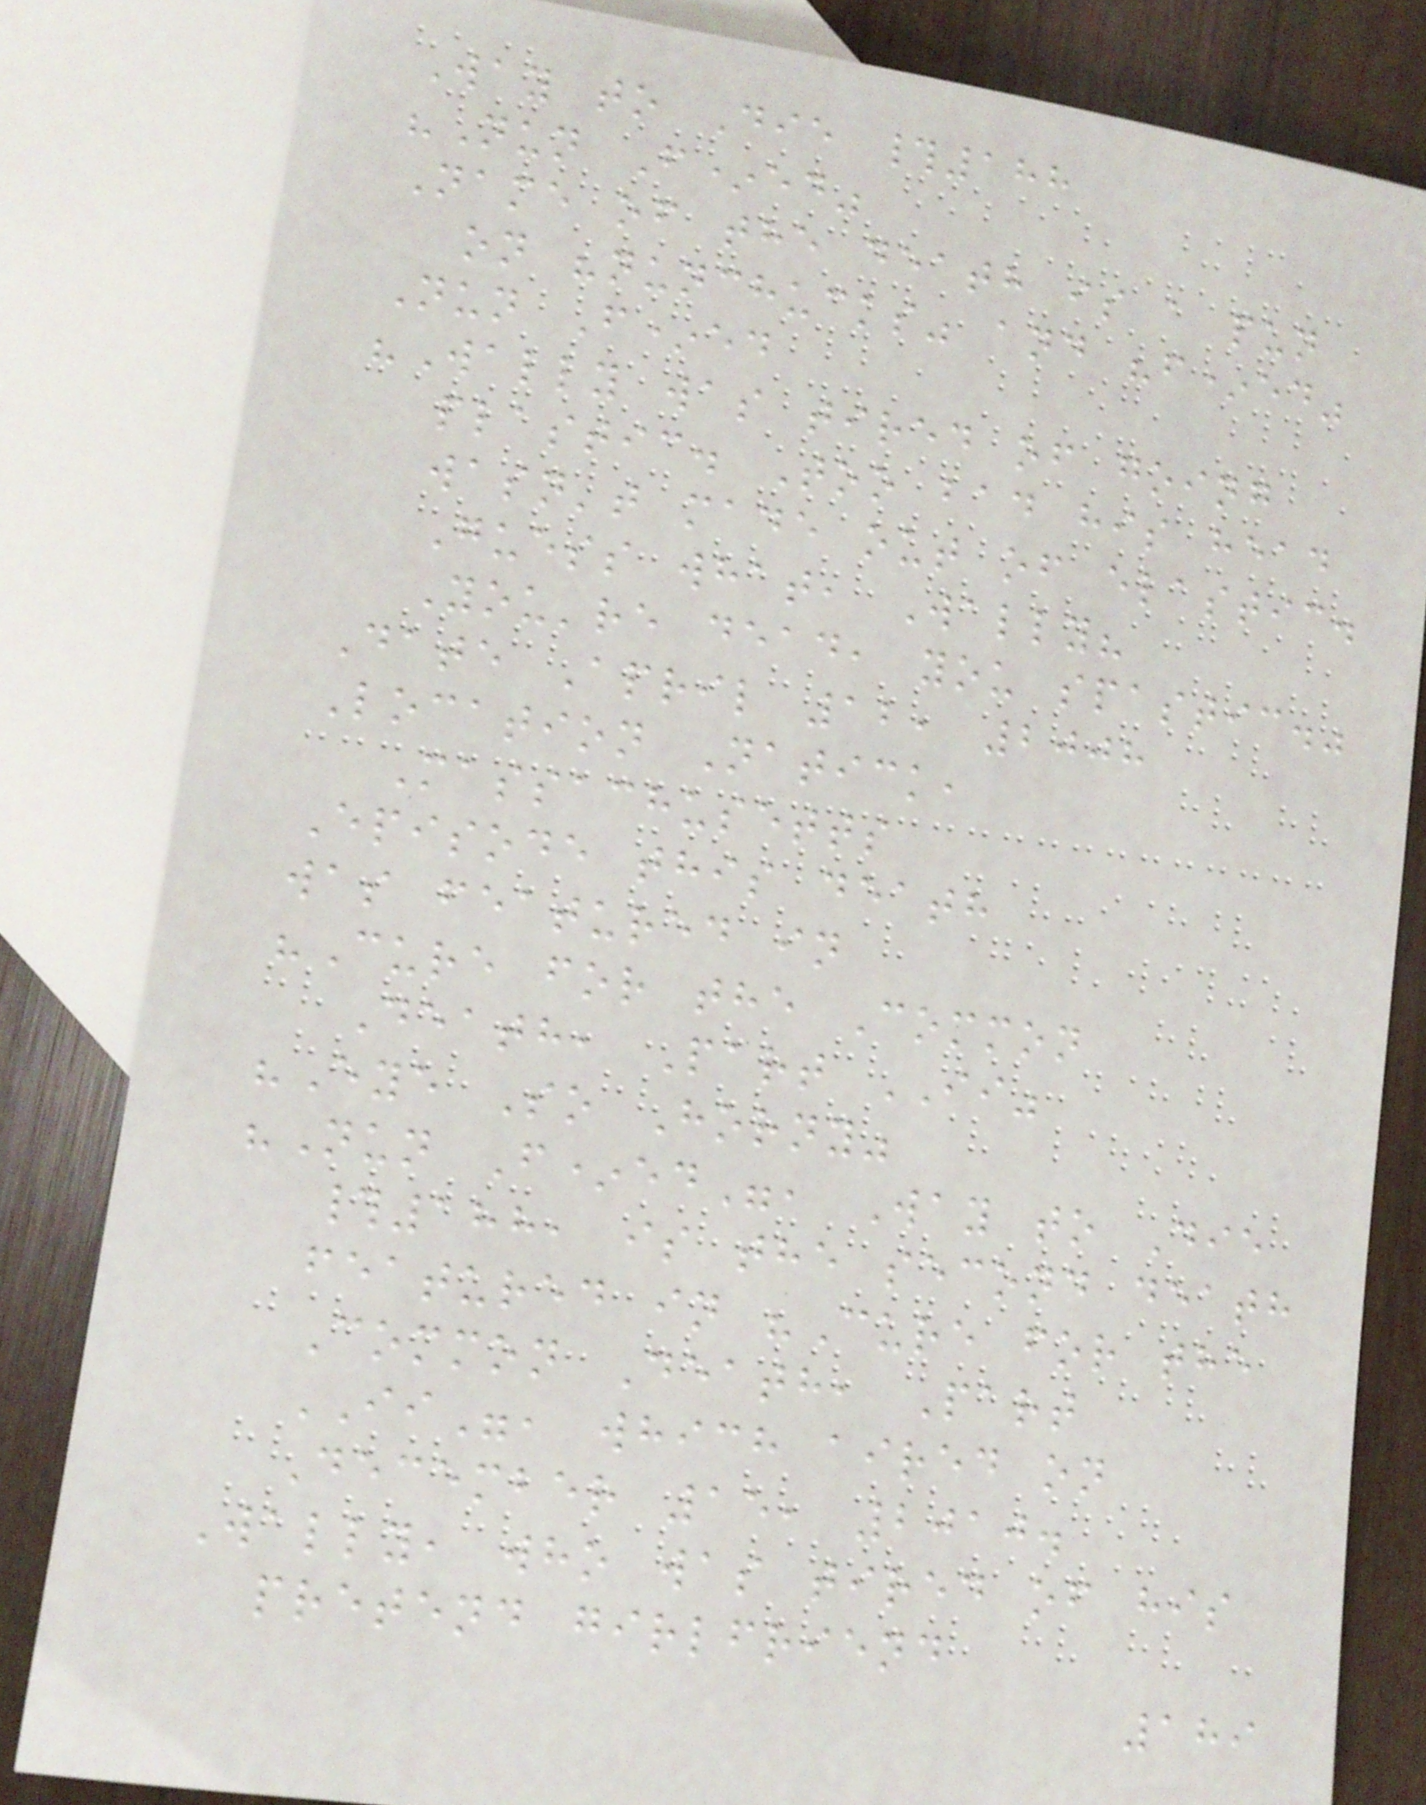Way to Die #188
"Nun F*ed"
Name of the death is a pun
on "nunchucks" and "f*ed"
Nun F*ed
"Wally was tired of going
plastic. Too bad his head
wasn't made out of elastic.
Guess what, Wally?
You're dead, you spastic."
Date April 12, 2008
Location Natick,
Massachusetts
Episode this death
was featured in
"Cure for the Common
Death, Part II"
"Eye So Horny"
"Nun F*ed", Way to Die
#188, is the second death
featured in "Cure for the
Common Death, Part
II", which aired on
December 15, 2010.
Wally, who was tired of his
pretend girlfriend
189
